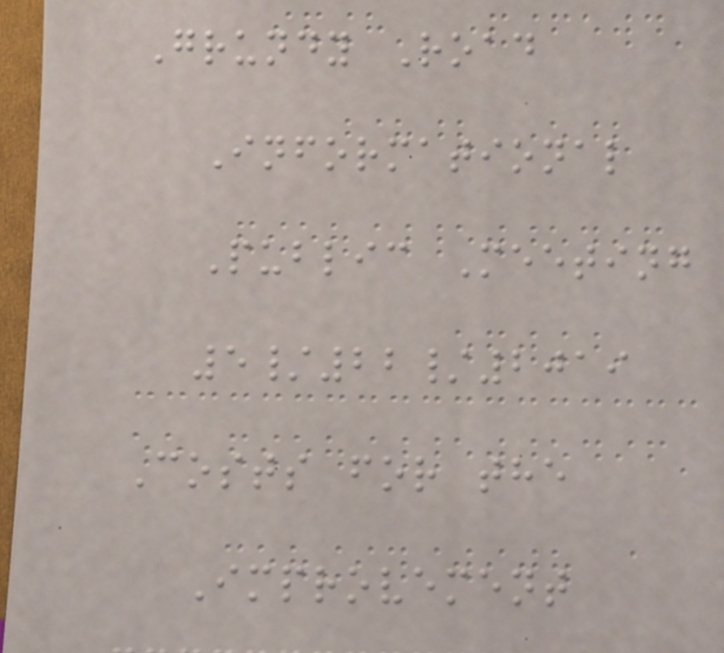Grundy Road
Informational
Public Meeting
5/22/2019
Costs for the
Improvement
